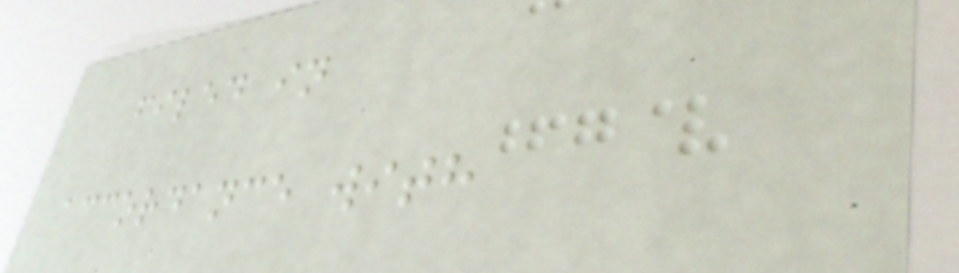filed in
accordance with
